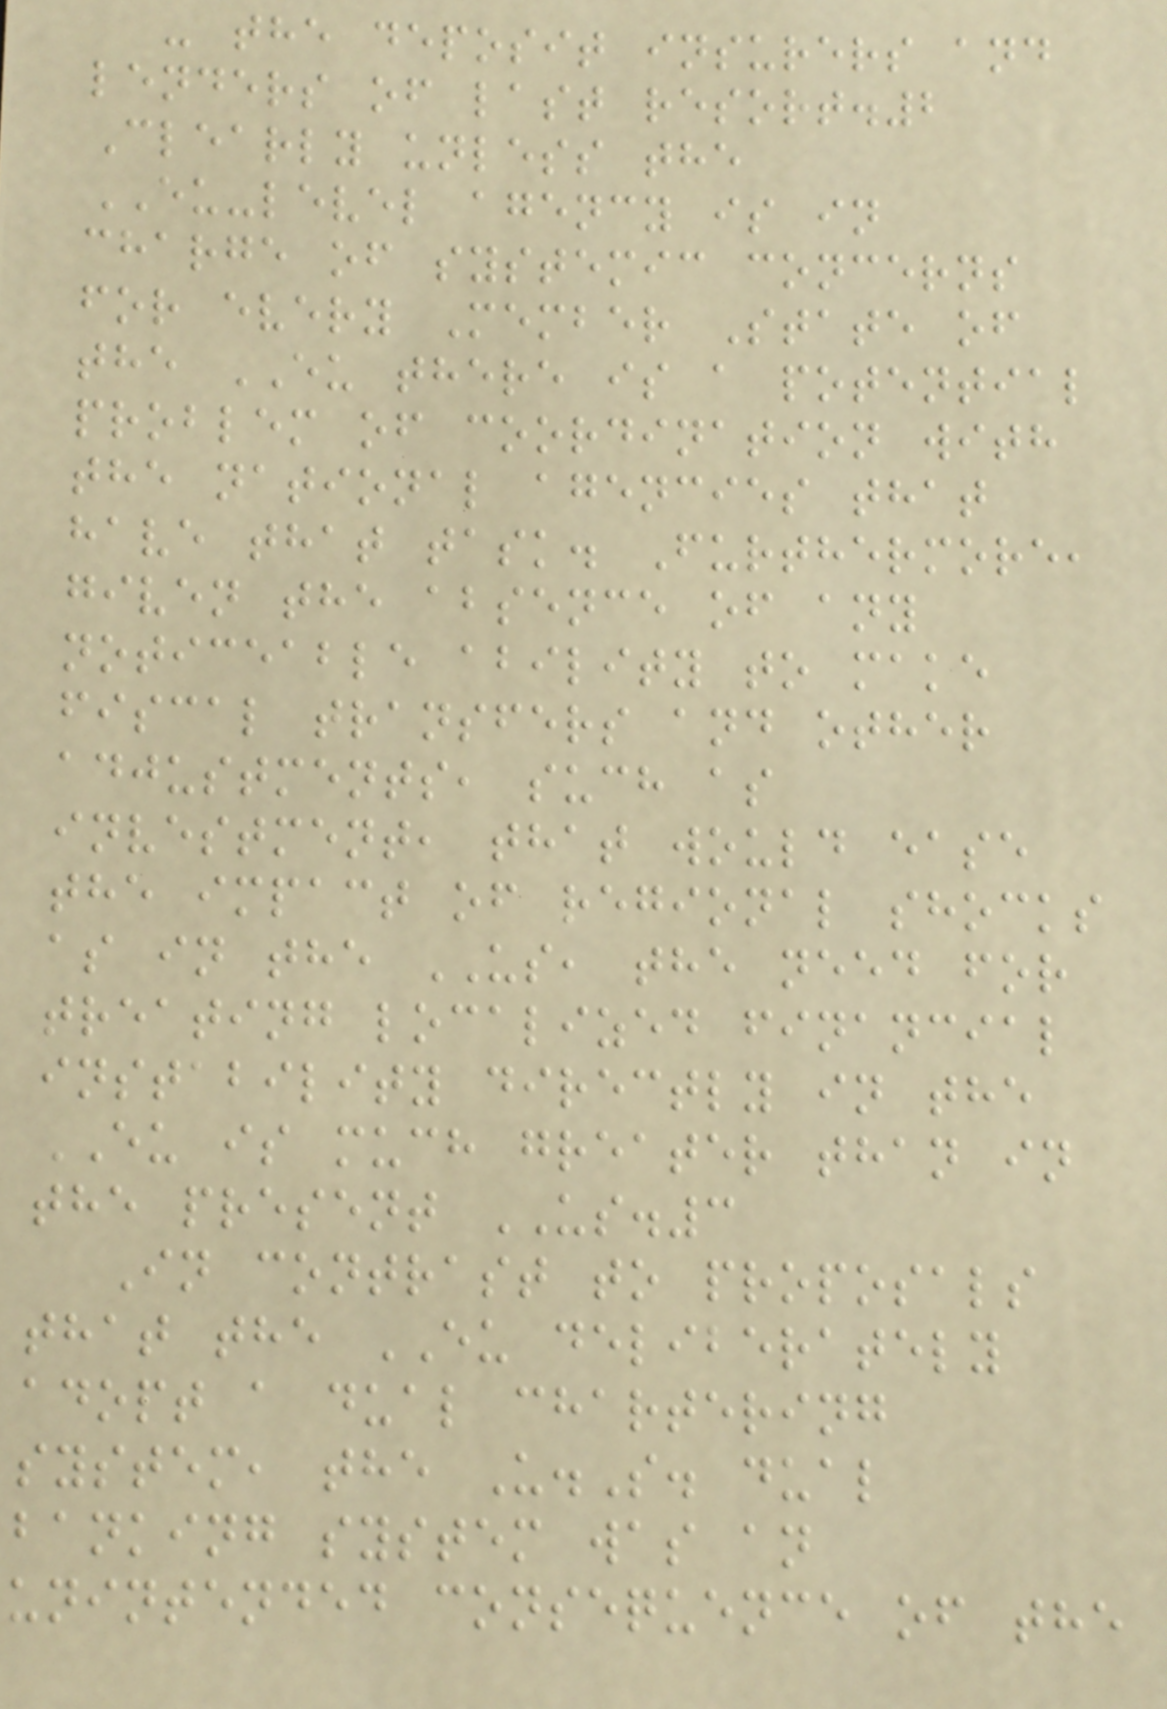- the deposit insurers and
lenders of last resort.2
Clearly unless the
EU-level agency is in
charge of systemic concerns
for every Member State of
the EU there is a potential
problem of coordination with
the national agencies that
have that task. Furthermore,
given the absence of any
noticeable ability to make
fiscal transfers and other
adjustments, such as
investment, that would ease
the impact of regional shocks
as in the US, the need for
treating localized financial
instability directly in the
EU is much greater than in
the present US.3
In contrast to proposals
that the EU deliberately
adopt a dual chartering
system, the U.S. dual
banking system was an
unintended consequence of the
